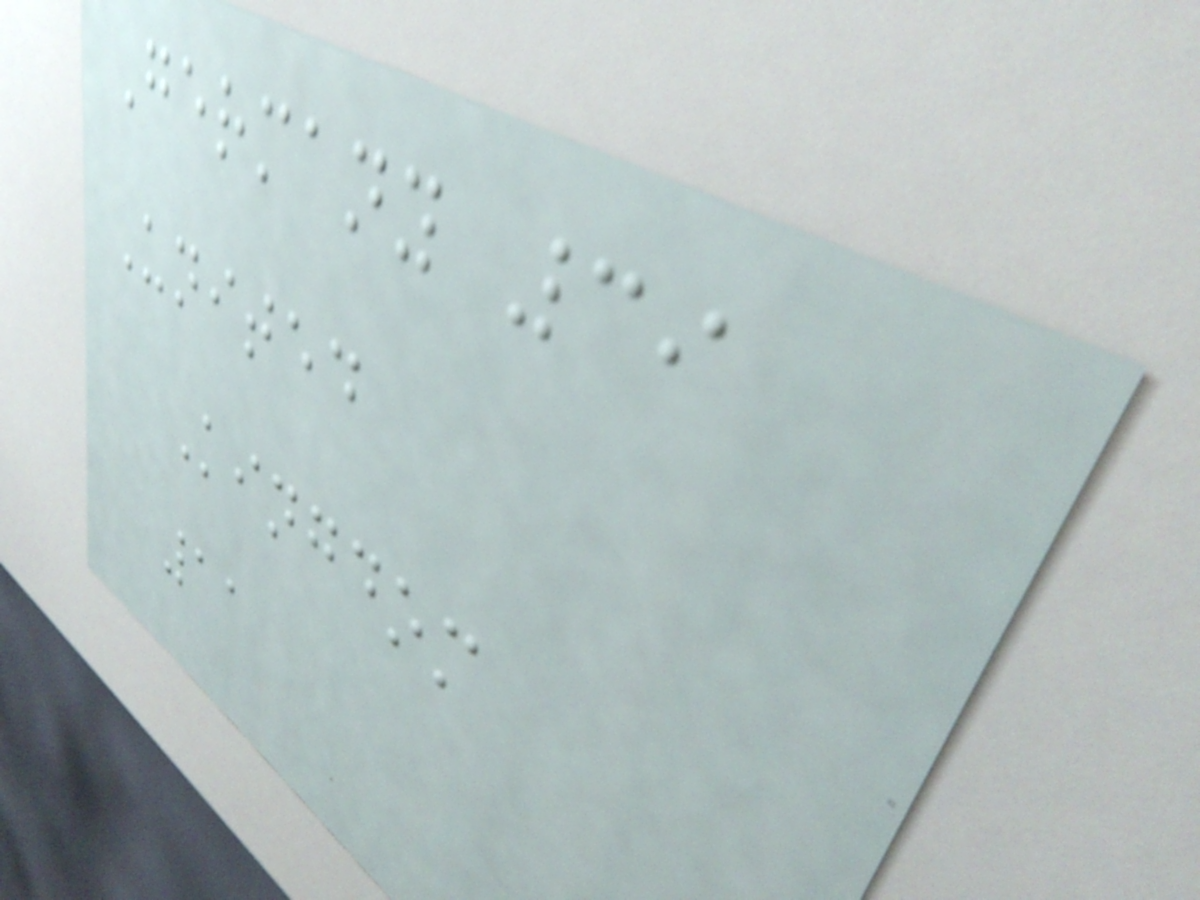Germany 39
United
Kingdom
11
